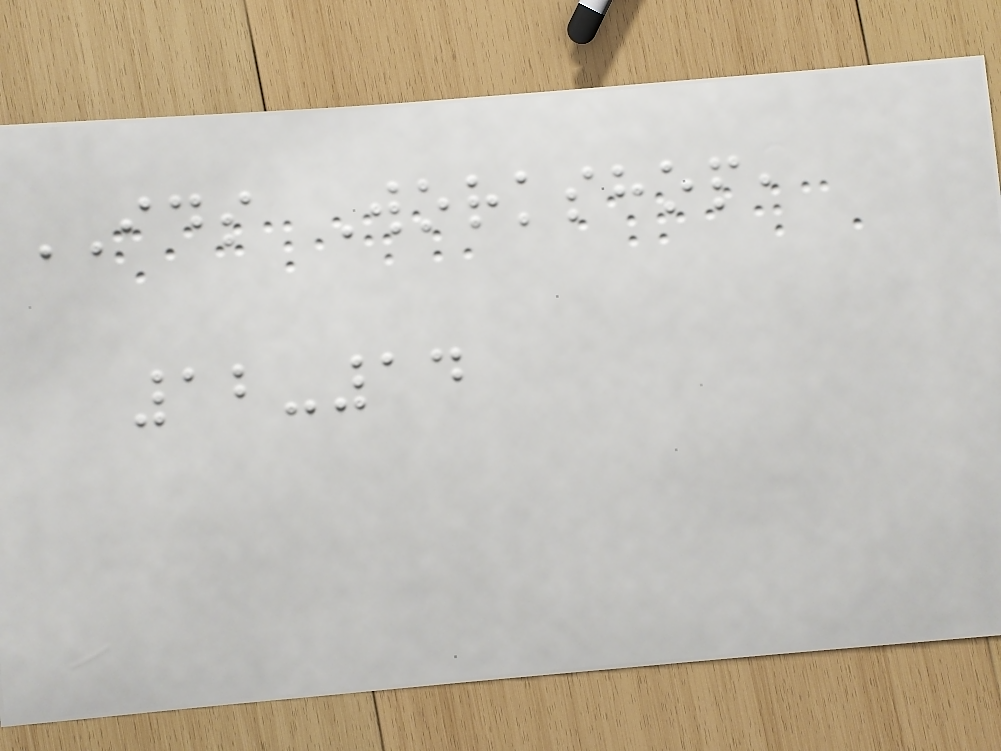IDS Workshop,
12-14
